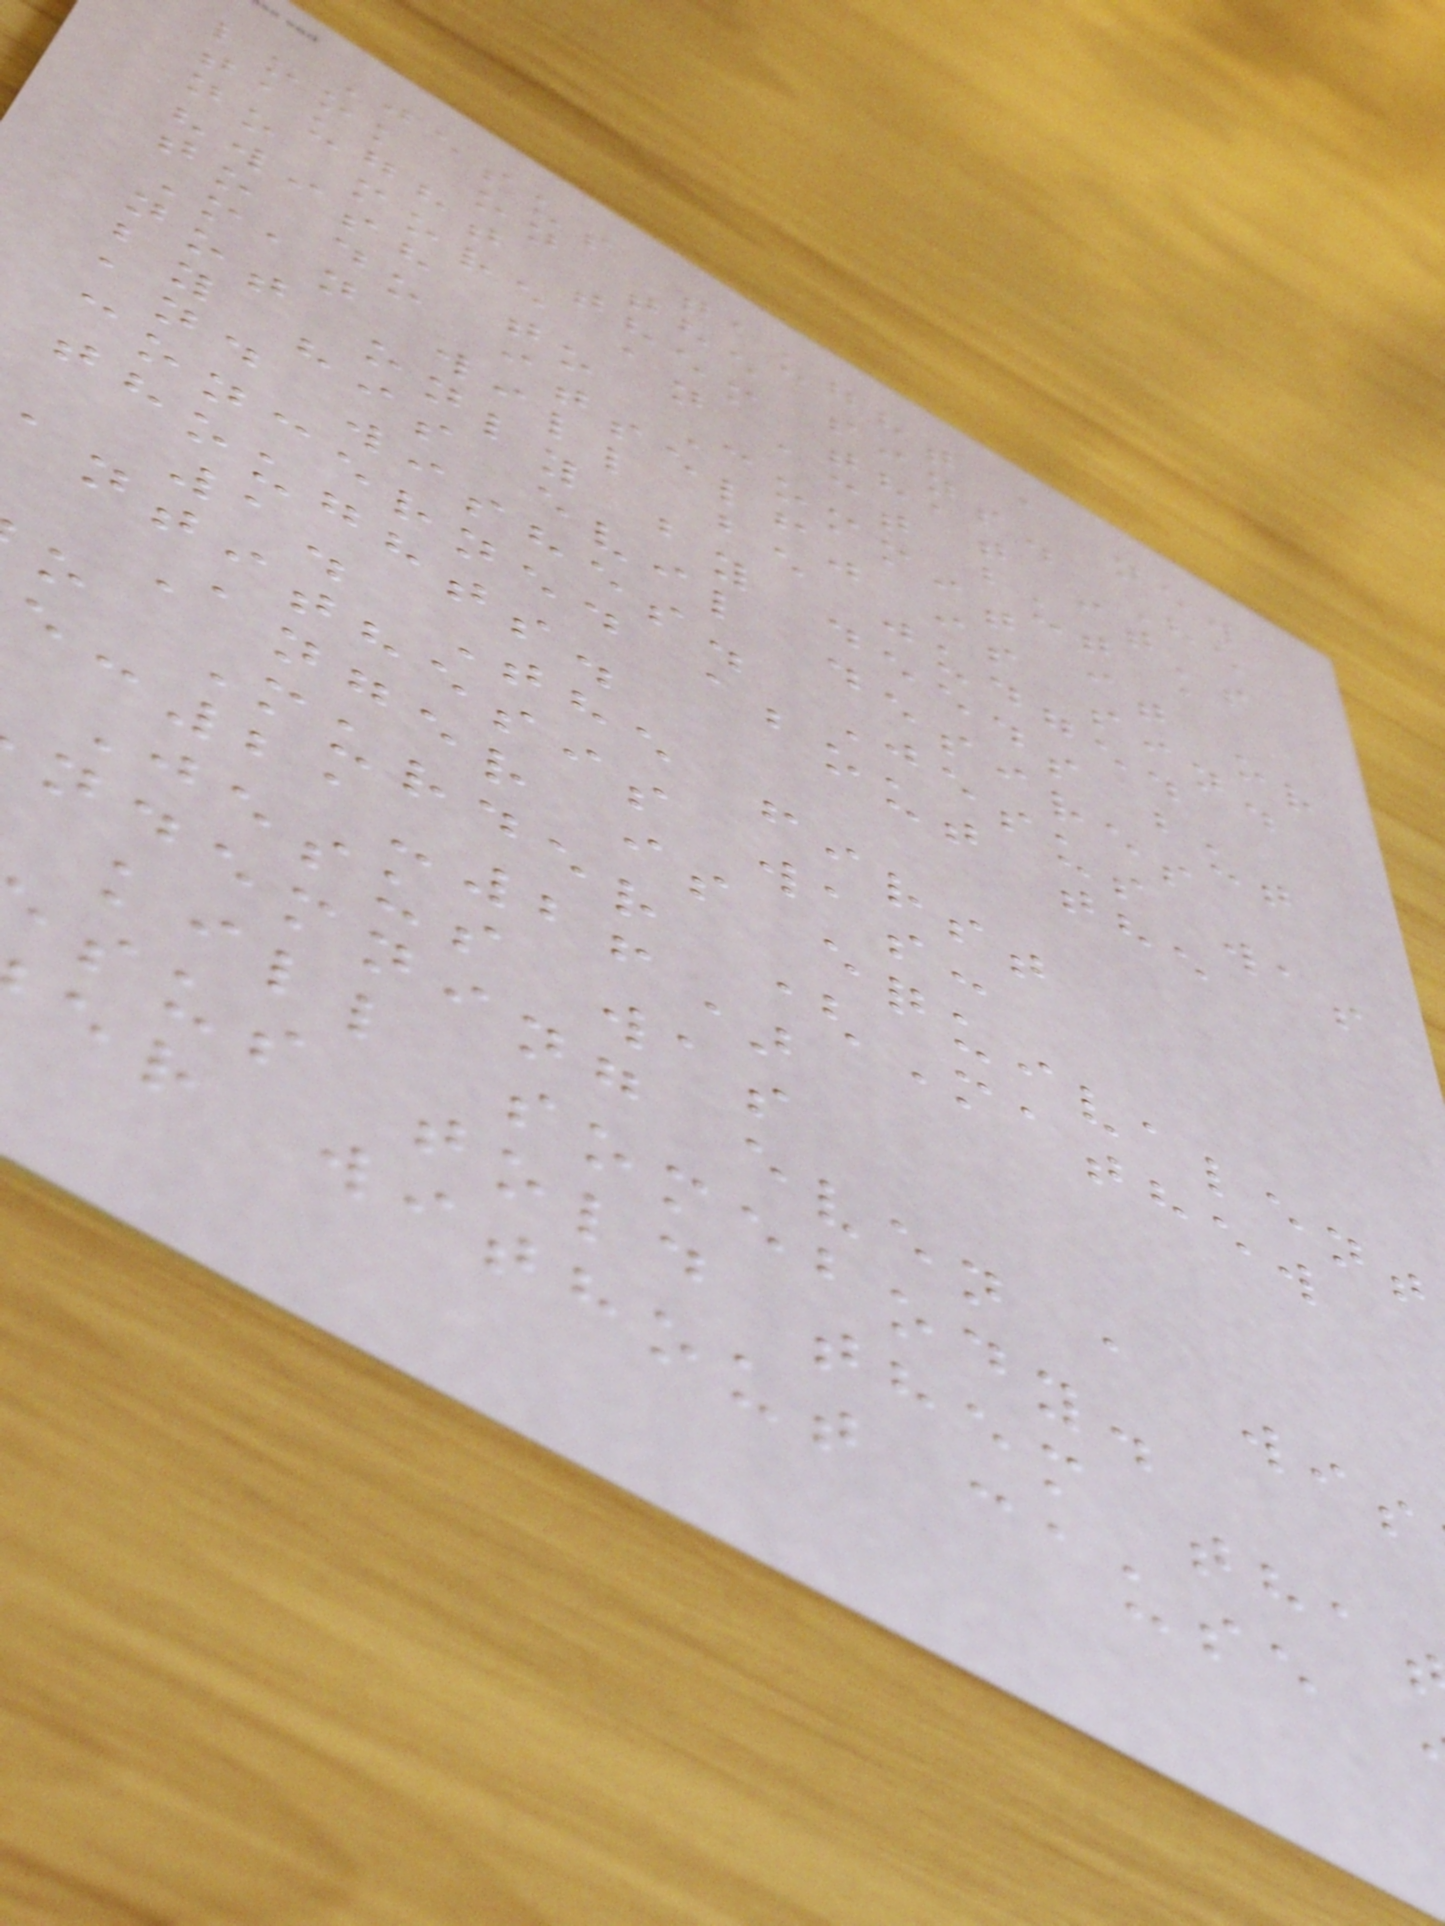Jesus taught a new
look on the sins. He
taught them that it's
no more an act but a
"wish to Commit it or
to do itself" is sin.
Man will be judged
not only by deeds but
by his evil desires
and wishes. Jesus was
concerned about the
thoughts.
1. The first
antithesis was:
Anger is equivalent
o Murder (Mathew
:21-26)
Jesus was
ndemning even a wis
kill somebody.
sus told them tha
er without cause
